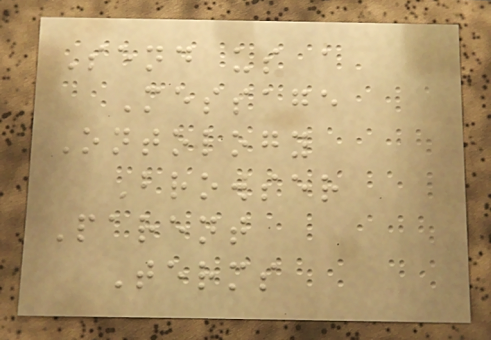Send us a
Message
Ontology
Browser
Parent
Terms
